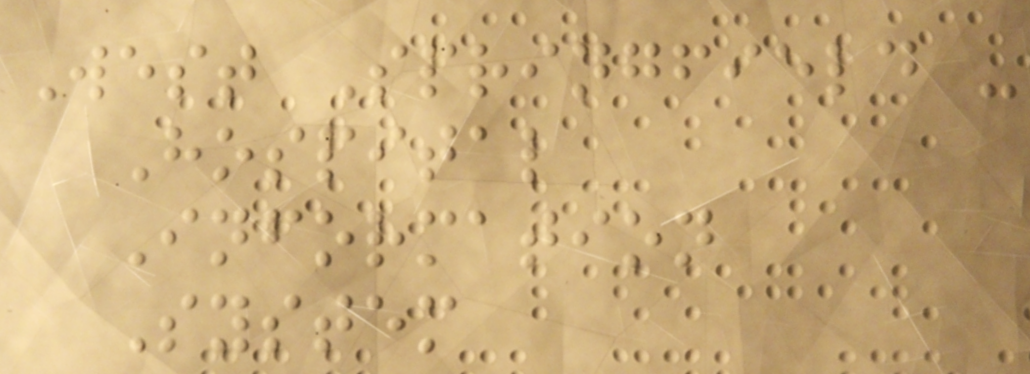West Springfield -
Hospital
Information
System
